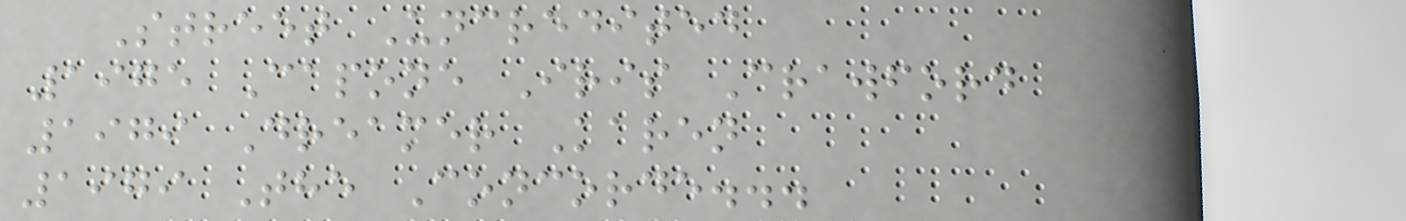Street Uncredited
1975 Capone Iris Crawford
1979 Dreamer Karen
1979 The Concorde...
